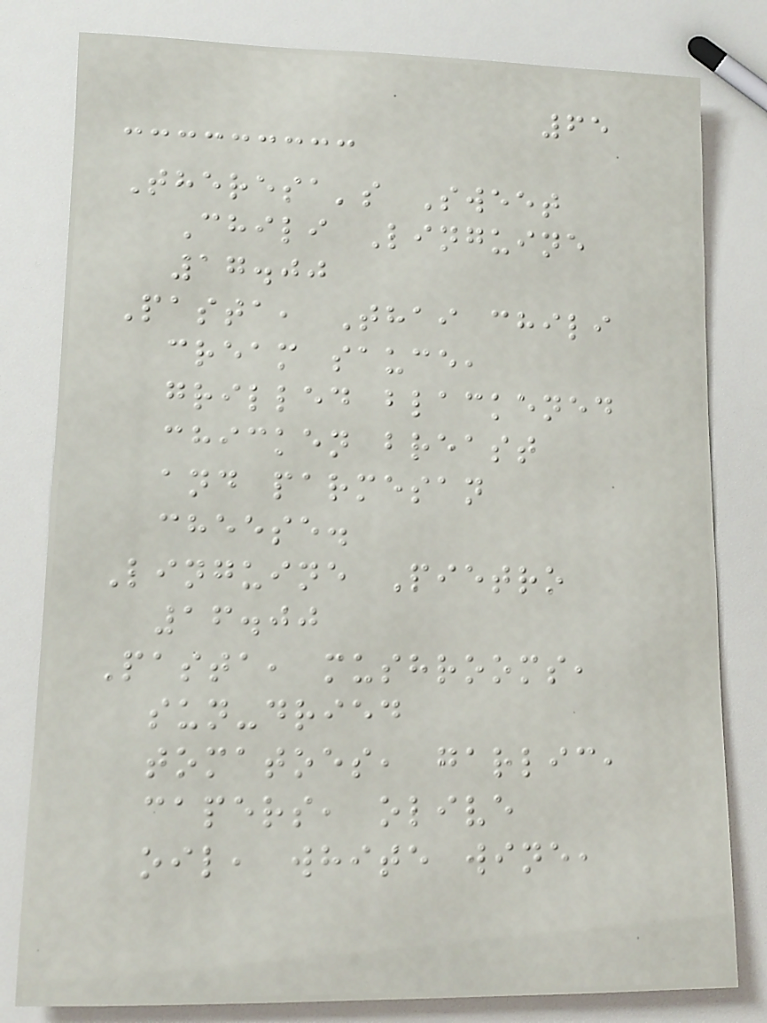65
Theresa's Sweet
Chili Linguine
17.00
Pasta, Thai chili
cream sauce,
grilled blackened
chicken breast
and parmesan
cheese.
Linguine Pietro
16.00
Pasta, mushrooms,
sun-dried
tomatoes, garlic,
capers, olive
oil, white wine,
